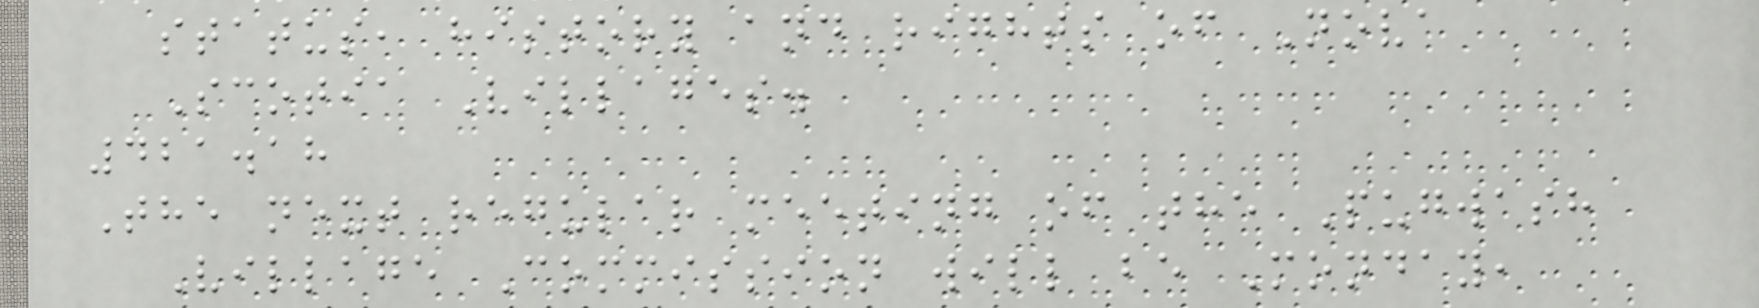status, history and rights of Nova
Scotia Villages.
421.18
The next regular meeting of the Pugwash
Village Commission will be Monday,
